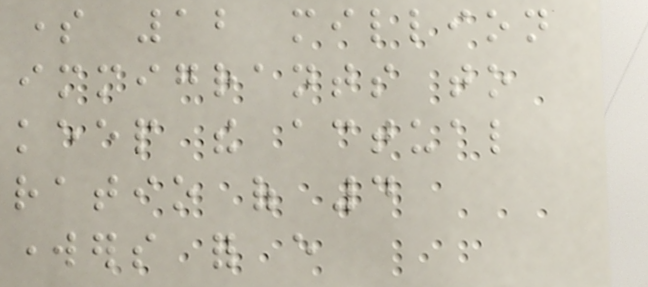some 12 million
immigrants to
keep the actual
ratio of 4
workers for every
